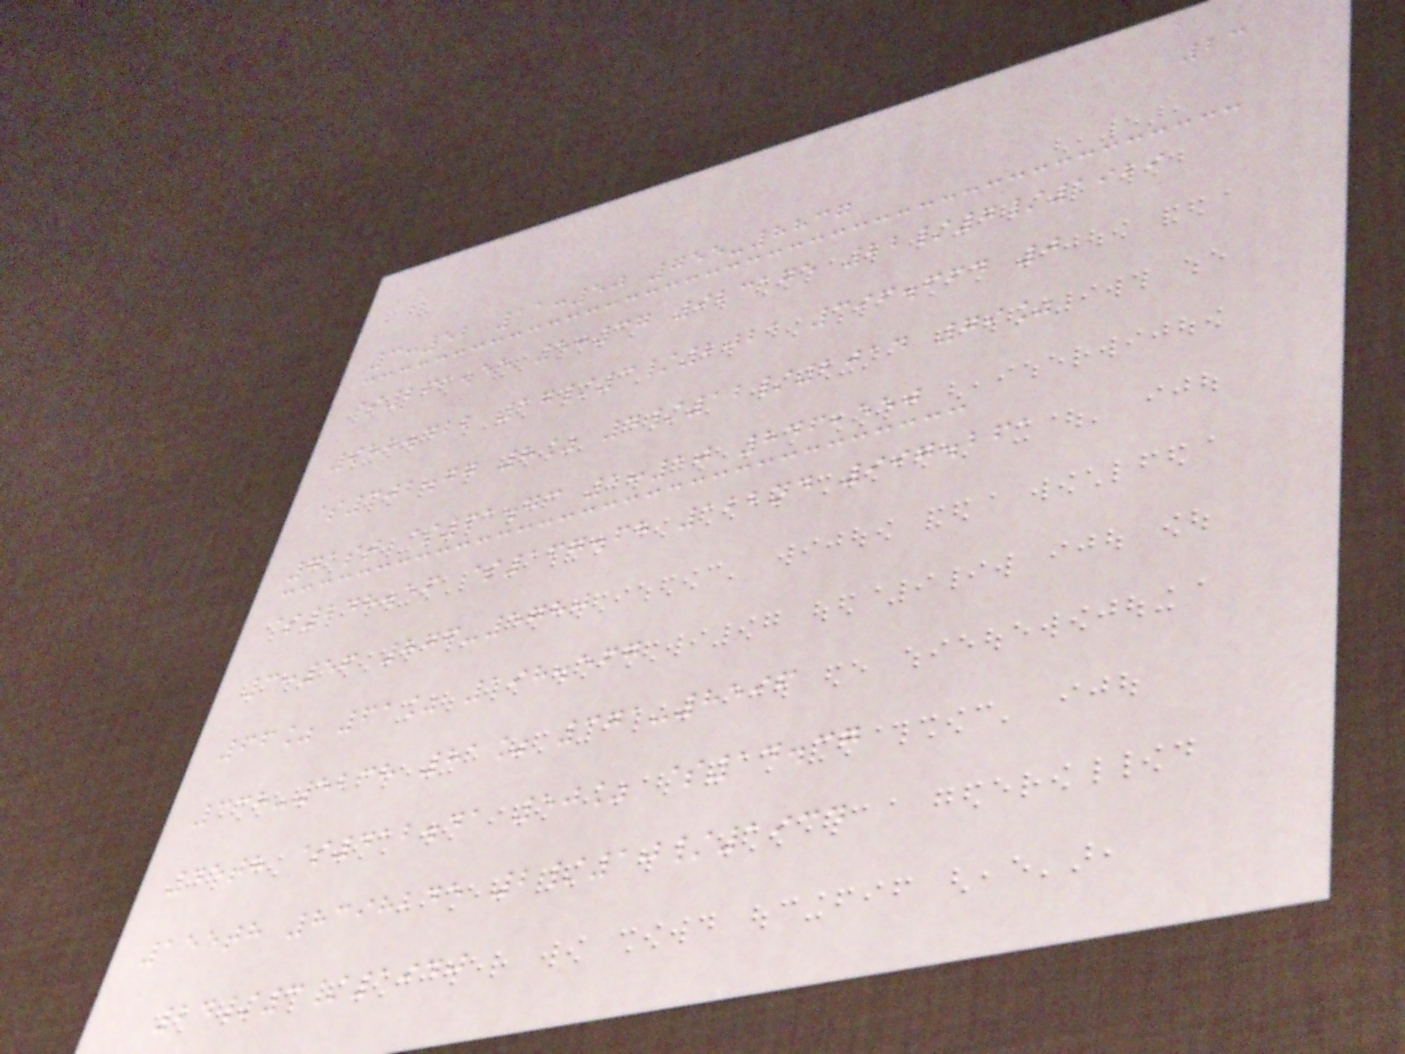23
3:52 11:50 755-8837
$261.55 5:37 923175 22/7/1929
988.422 17/3/2021 396.664 0
$302.77 8% 4/12/2014 79%
71st $61.73 1:10 846,550
$248.56 $167.68 122nd 997.261
3:56 876-5780
66% 61% 198.567
338-5238 81% 371-8596
45th $412.41 50% $14.37
155th 8398245 2/10/1934
24/3/1940
